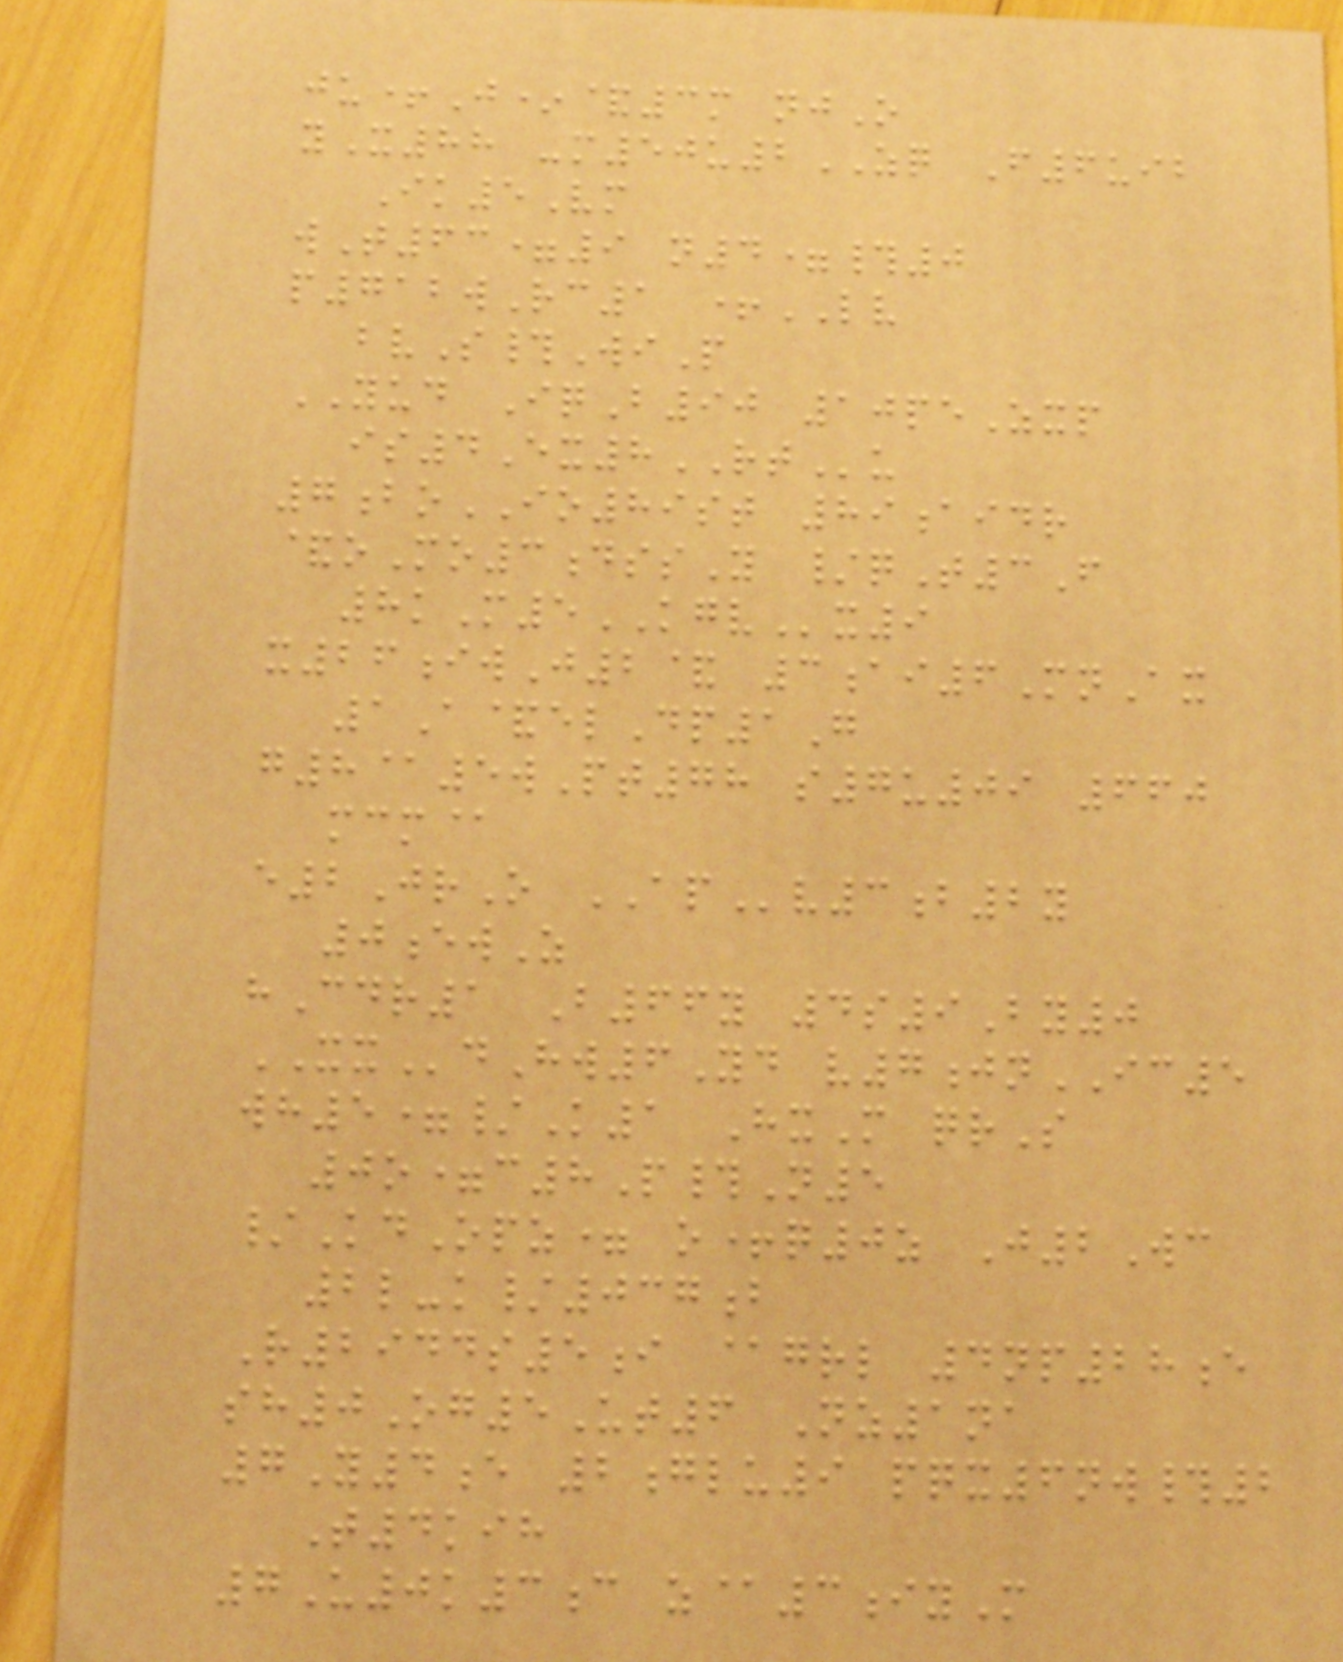ju+J*&3m njO
yX88 -m50u2ZQ F6uib
Ik5Vm
wT63=9 n4=#0
p712wRc1 +LV
bvS#WiP
YUD IqB90 10peZxp
is4Ex8RTu
7boIO89st 89aidr
&oMo3dssY /qT3F
8kM5KGVx9
x26iwJ2& 3ai6MnAx
1A&elDp1G
g8@5wPt78 s7u09 660
mcm@
e2JrO APv3b2y
0ewZ
hCdr1 B66y 4s9By0
XXdHw6Yd v7jnIC5
wh5=/K1 HxM qrS
0o=c8P#N5
/KdOpz= o+q0z J2Wc
2l-k/037b
R2944s5i @grl 4np28e
sh0Og5Ut6 Nz1na
7Y4e 2glu9 pqx6nw#2
T4kih
7U0k3c z@3iyM
